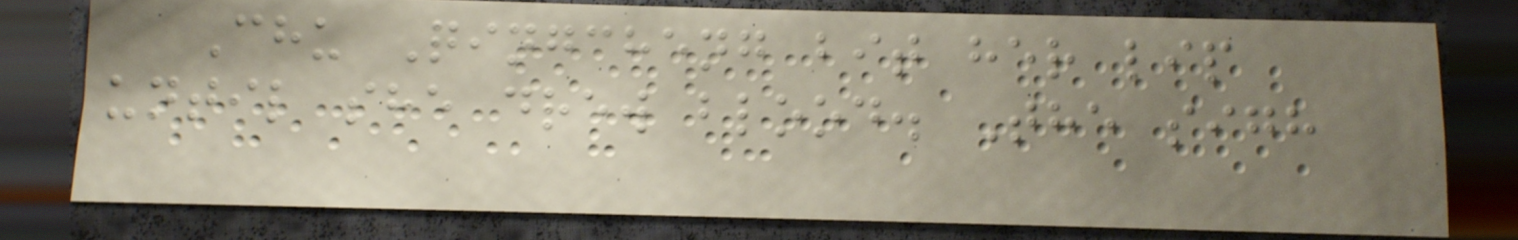Chu Qingcheng bit her lip
until she drew blood. The sigh
